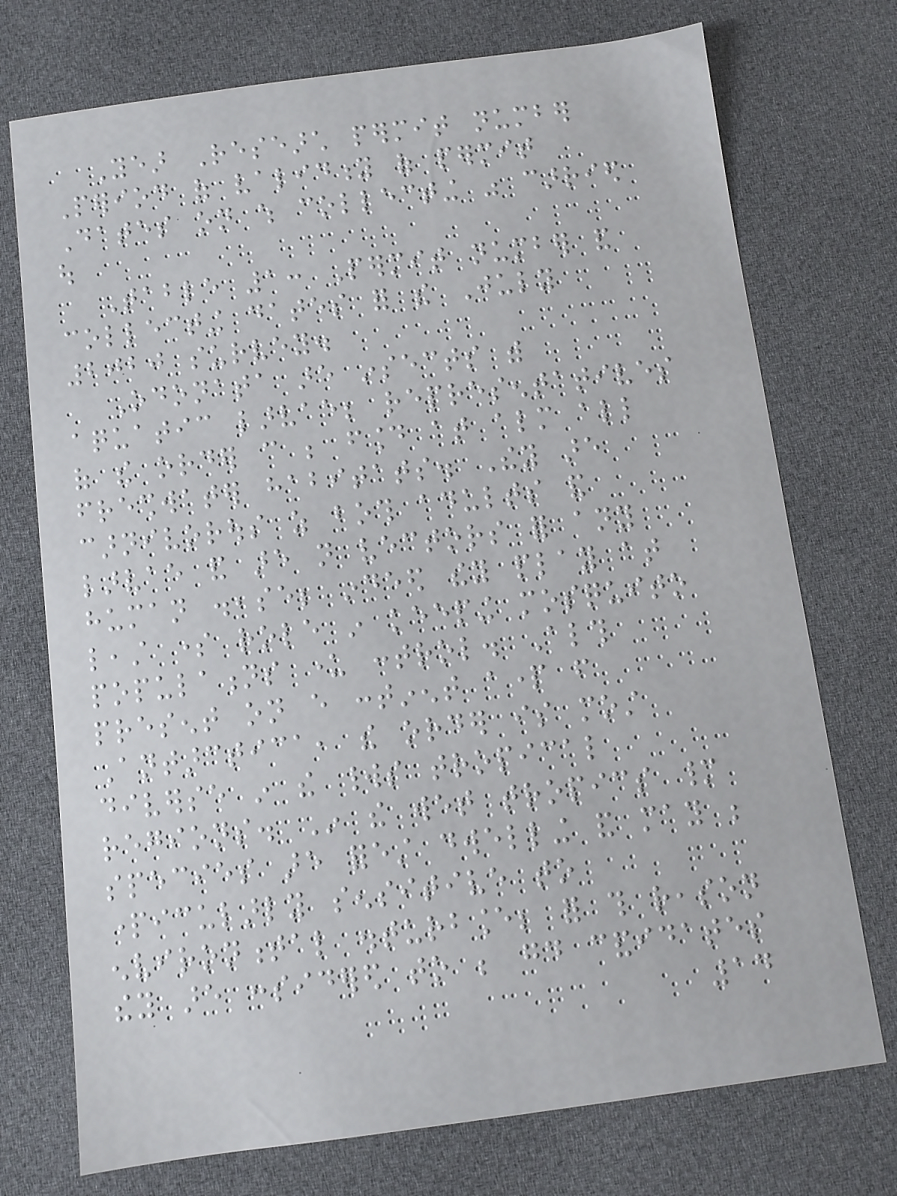Year Research permit number
Period of validity of permit
Dates on which collecting was carried
out
Table 1: Permit number and
collecting dates for the July
2020 survey.
Odonata are insects with
aquatic larvae; representatives
of the order can be found at almost all
freshwater habitats. They are
carnivorous as both adults and
larvae and are not vectors for any
human disease; indeed they play at
least some role in keeping mosquito
populations under control. Although
present on every continent apart from
Antarctica, the order is most
diverse in the worlds tropical
regions. In the wet tropics many
species are forest dwelling and may be
particularly sensitive to
environmental disturbance; for this reason
they are considered to be good candidates
14
